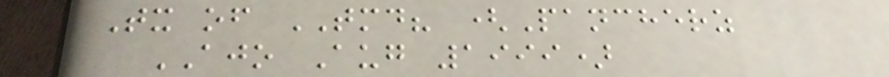Tx of TMD? (Pancherz
AJO Aug 1999)
